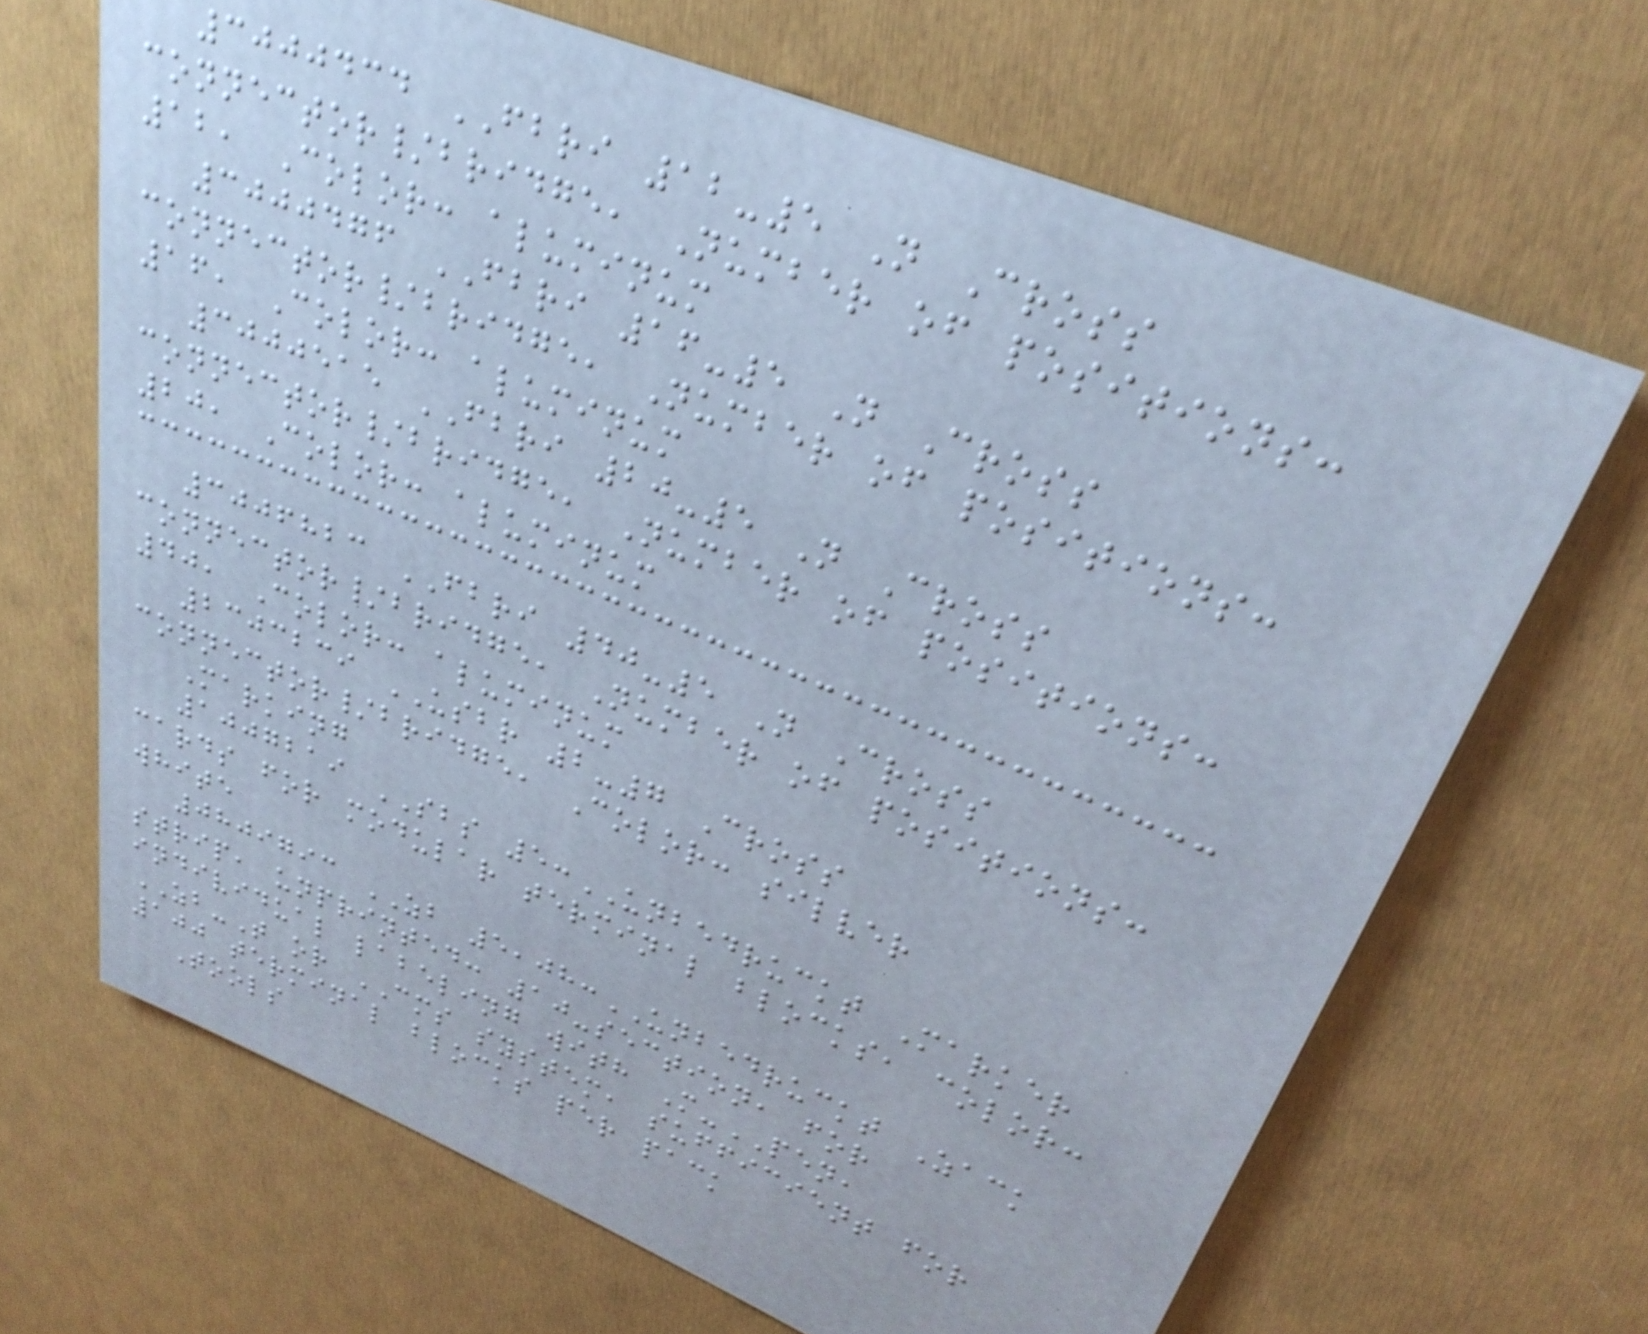3000434 FBRI 12-5 N Cross
connector/bridge, Number of positions:
12, Color: aluminum
3000476 FBRI 16-5 N Cross
connector/bridge, Number of positions:
16, Color: aluminum
3000515 FBRI 20-5 N Cross
connector/bridge, Number of positions:
20, Color: aluminum
3006823 FBRI 40-5 N Cross
connector/bridge, Number of positions:
40, Color: aluminum
2303239 USBR 2-7 Cross
connector/bridge, Color: silver
Marking
1007219 SBS 5:UNBEDRUCKT Marker
cards for modular terminal blocks, color:
white
0809793 ZB 5,08:UNBEDRUCKT Zack
strip, unprinted: 10-section, for
individual labeling with M-PEN,
ZB-T or CMS system, sufficient for
100 terminal blocks per pack
Tools
